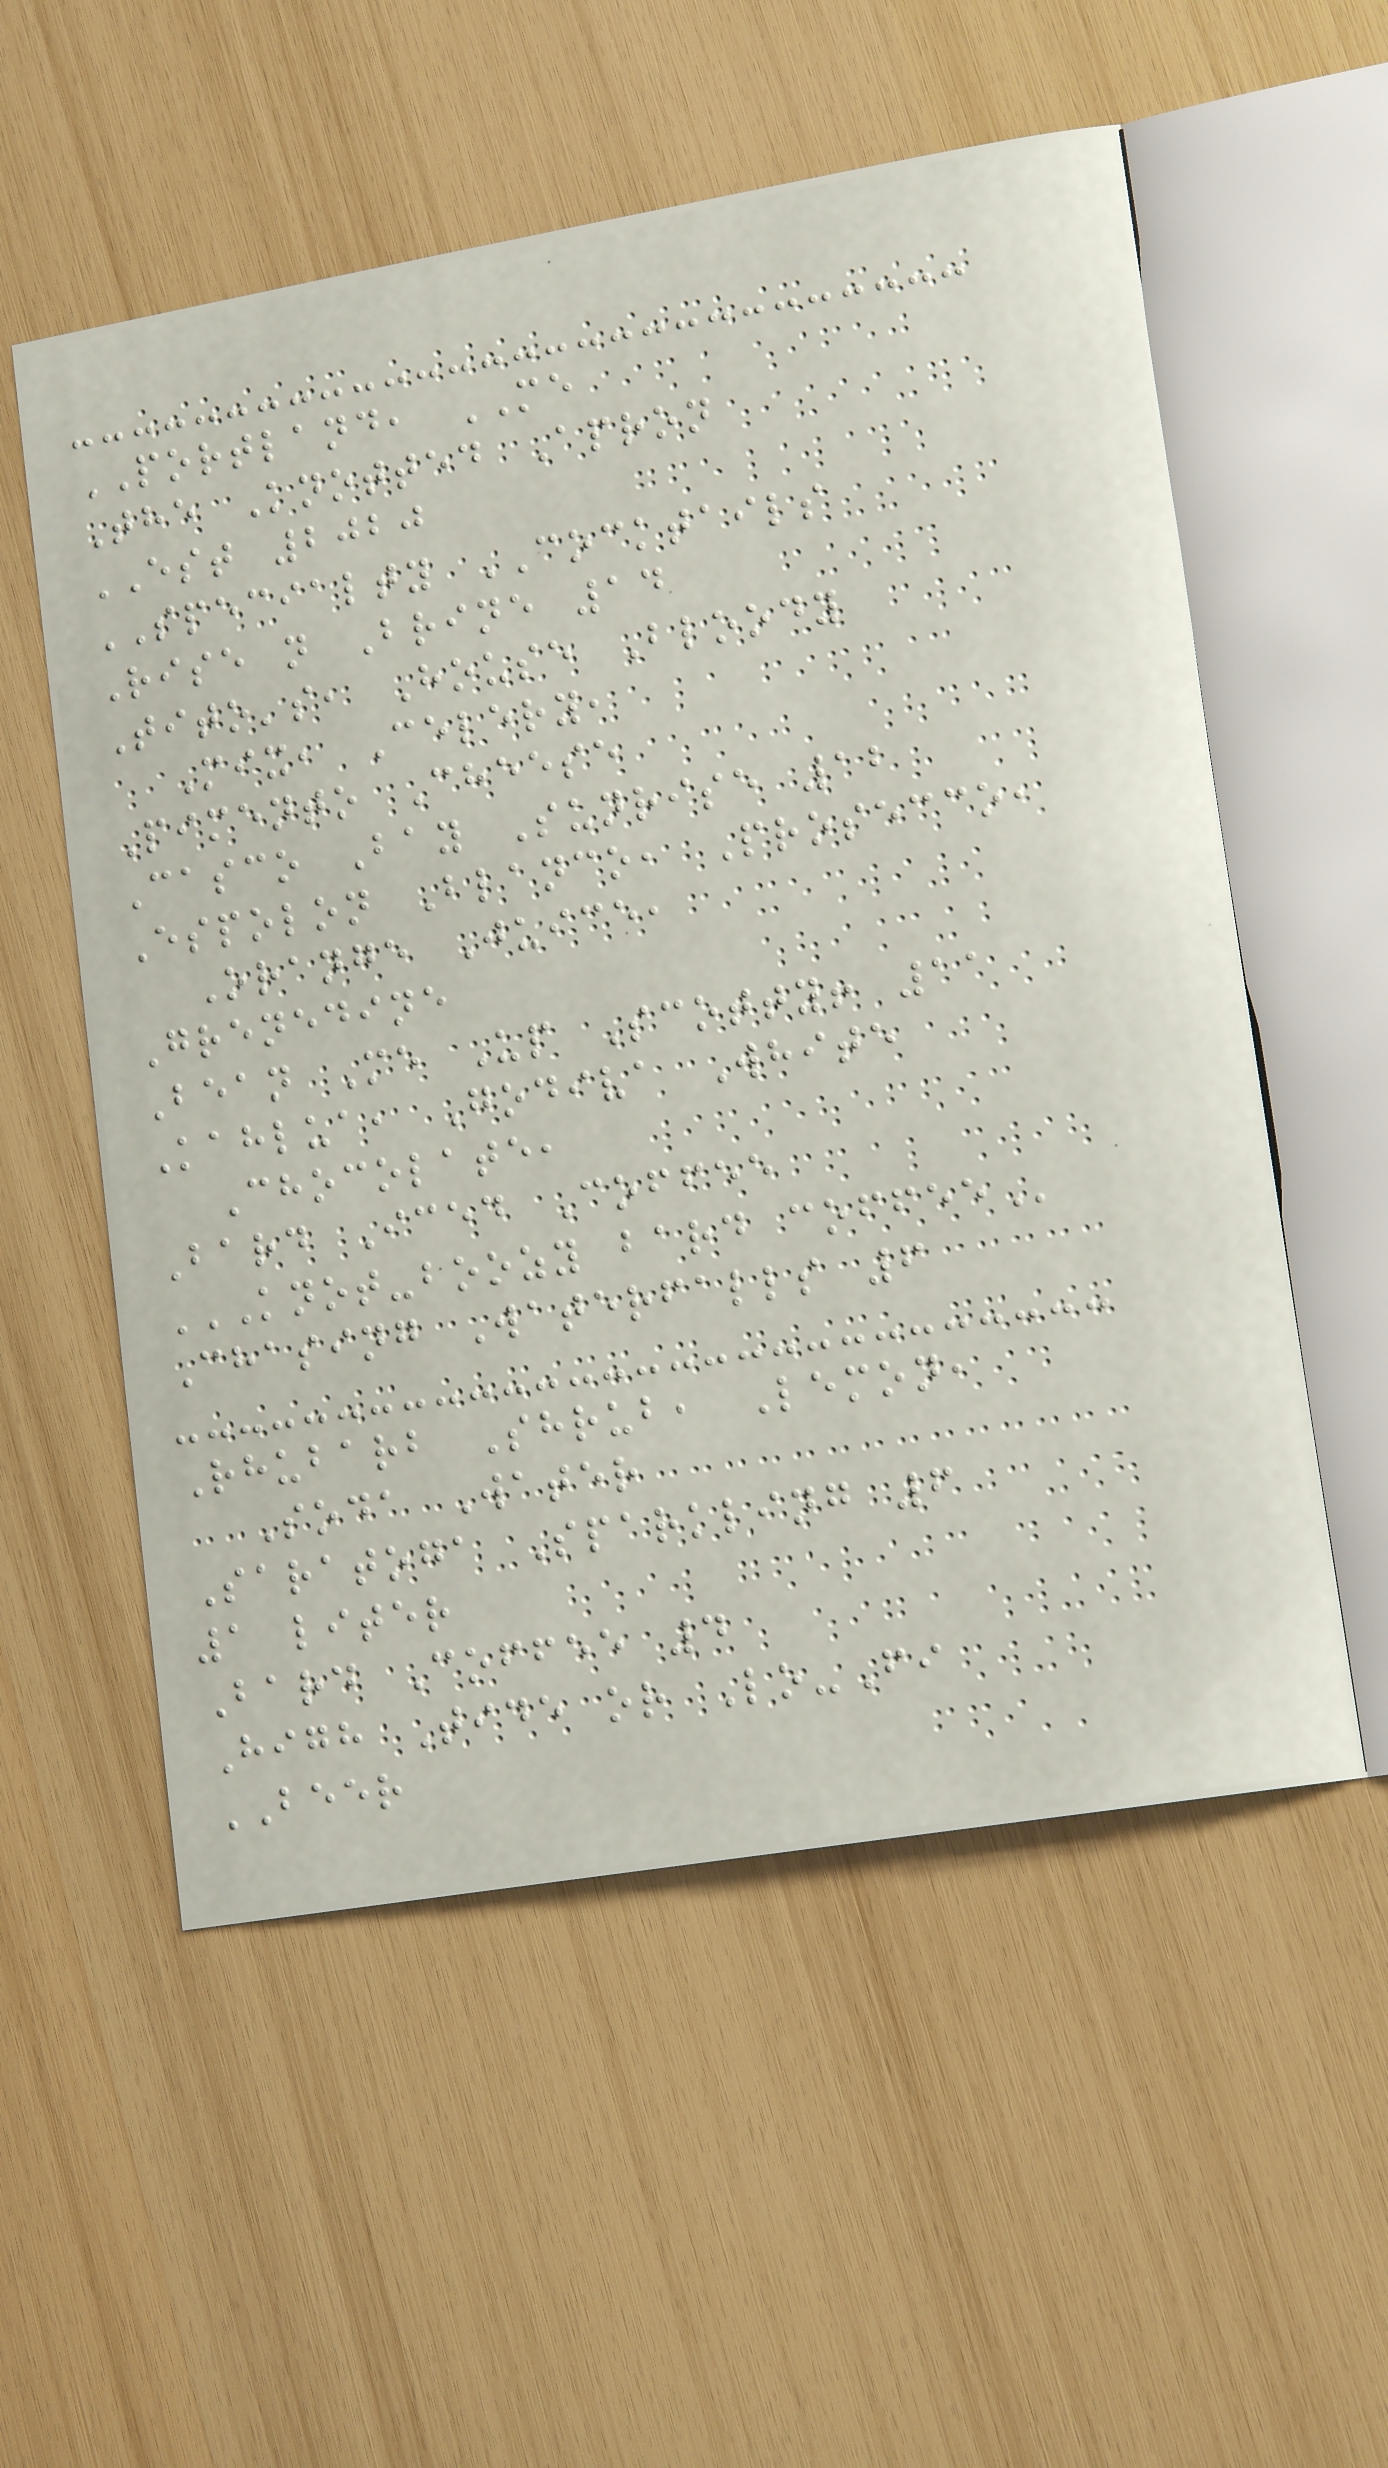PORTLAND, ME
The Knotted Apron
EST 2020
SPECIALTY COCKTAILS
Rise n Brine 14
Tito's, House Bloody
Mix, Celery,
Pimento Cheese
Casco Bay Sunrise 12
Espolon Blanco, Prosecco,
Orange Juice,
Grenedine
Bean Me Up Scotty! 11
Kahlua, Godiva White
Chocolate,
Bard Iced Coffee
KNOT-BOOZY BARD COFFEE
Chasing Waterfalls 6
Rhubarb Shrub, Lemon,
Soda Water
Saratoga Sparkling 6
1 liter
Bard Coffee 4
High Tide or Lo-Fi
BEER
